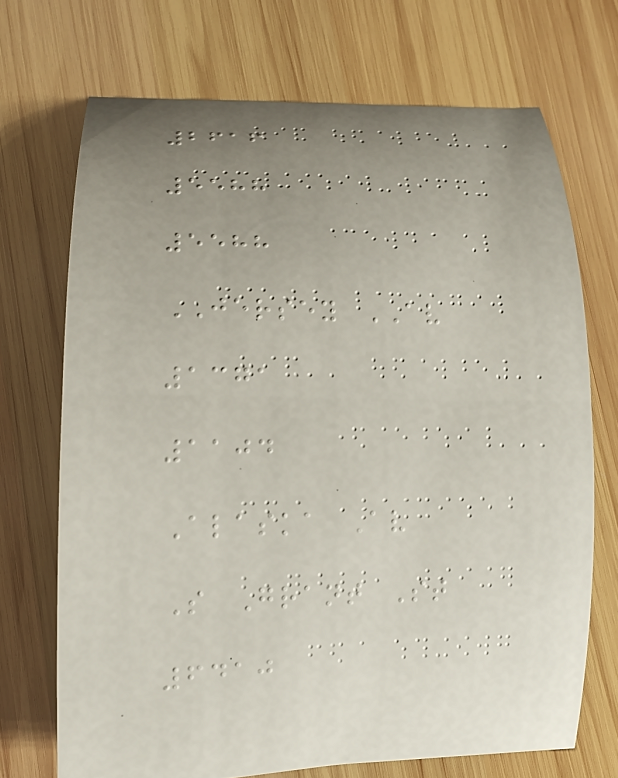2616
5588
5588
JERSEY AV
1371
1104
Alaska Av
S Grant St
6410
